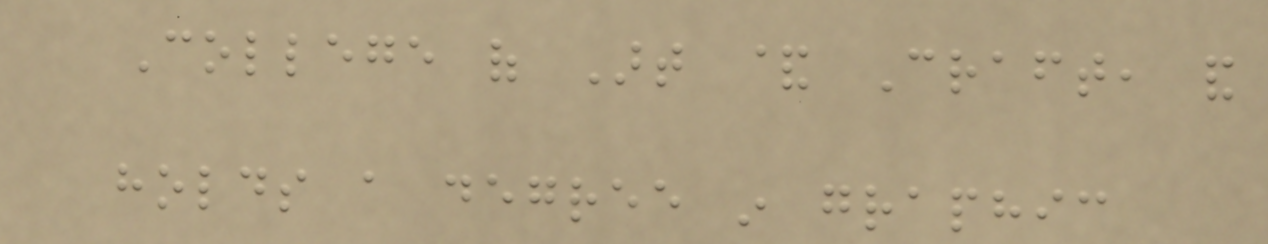College of Art & Craft, and
holds a degree in graphic
